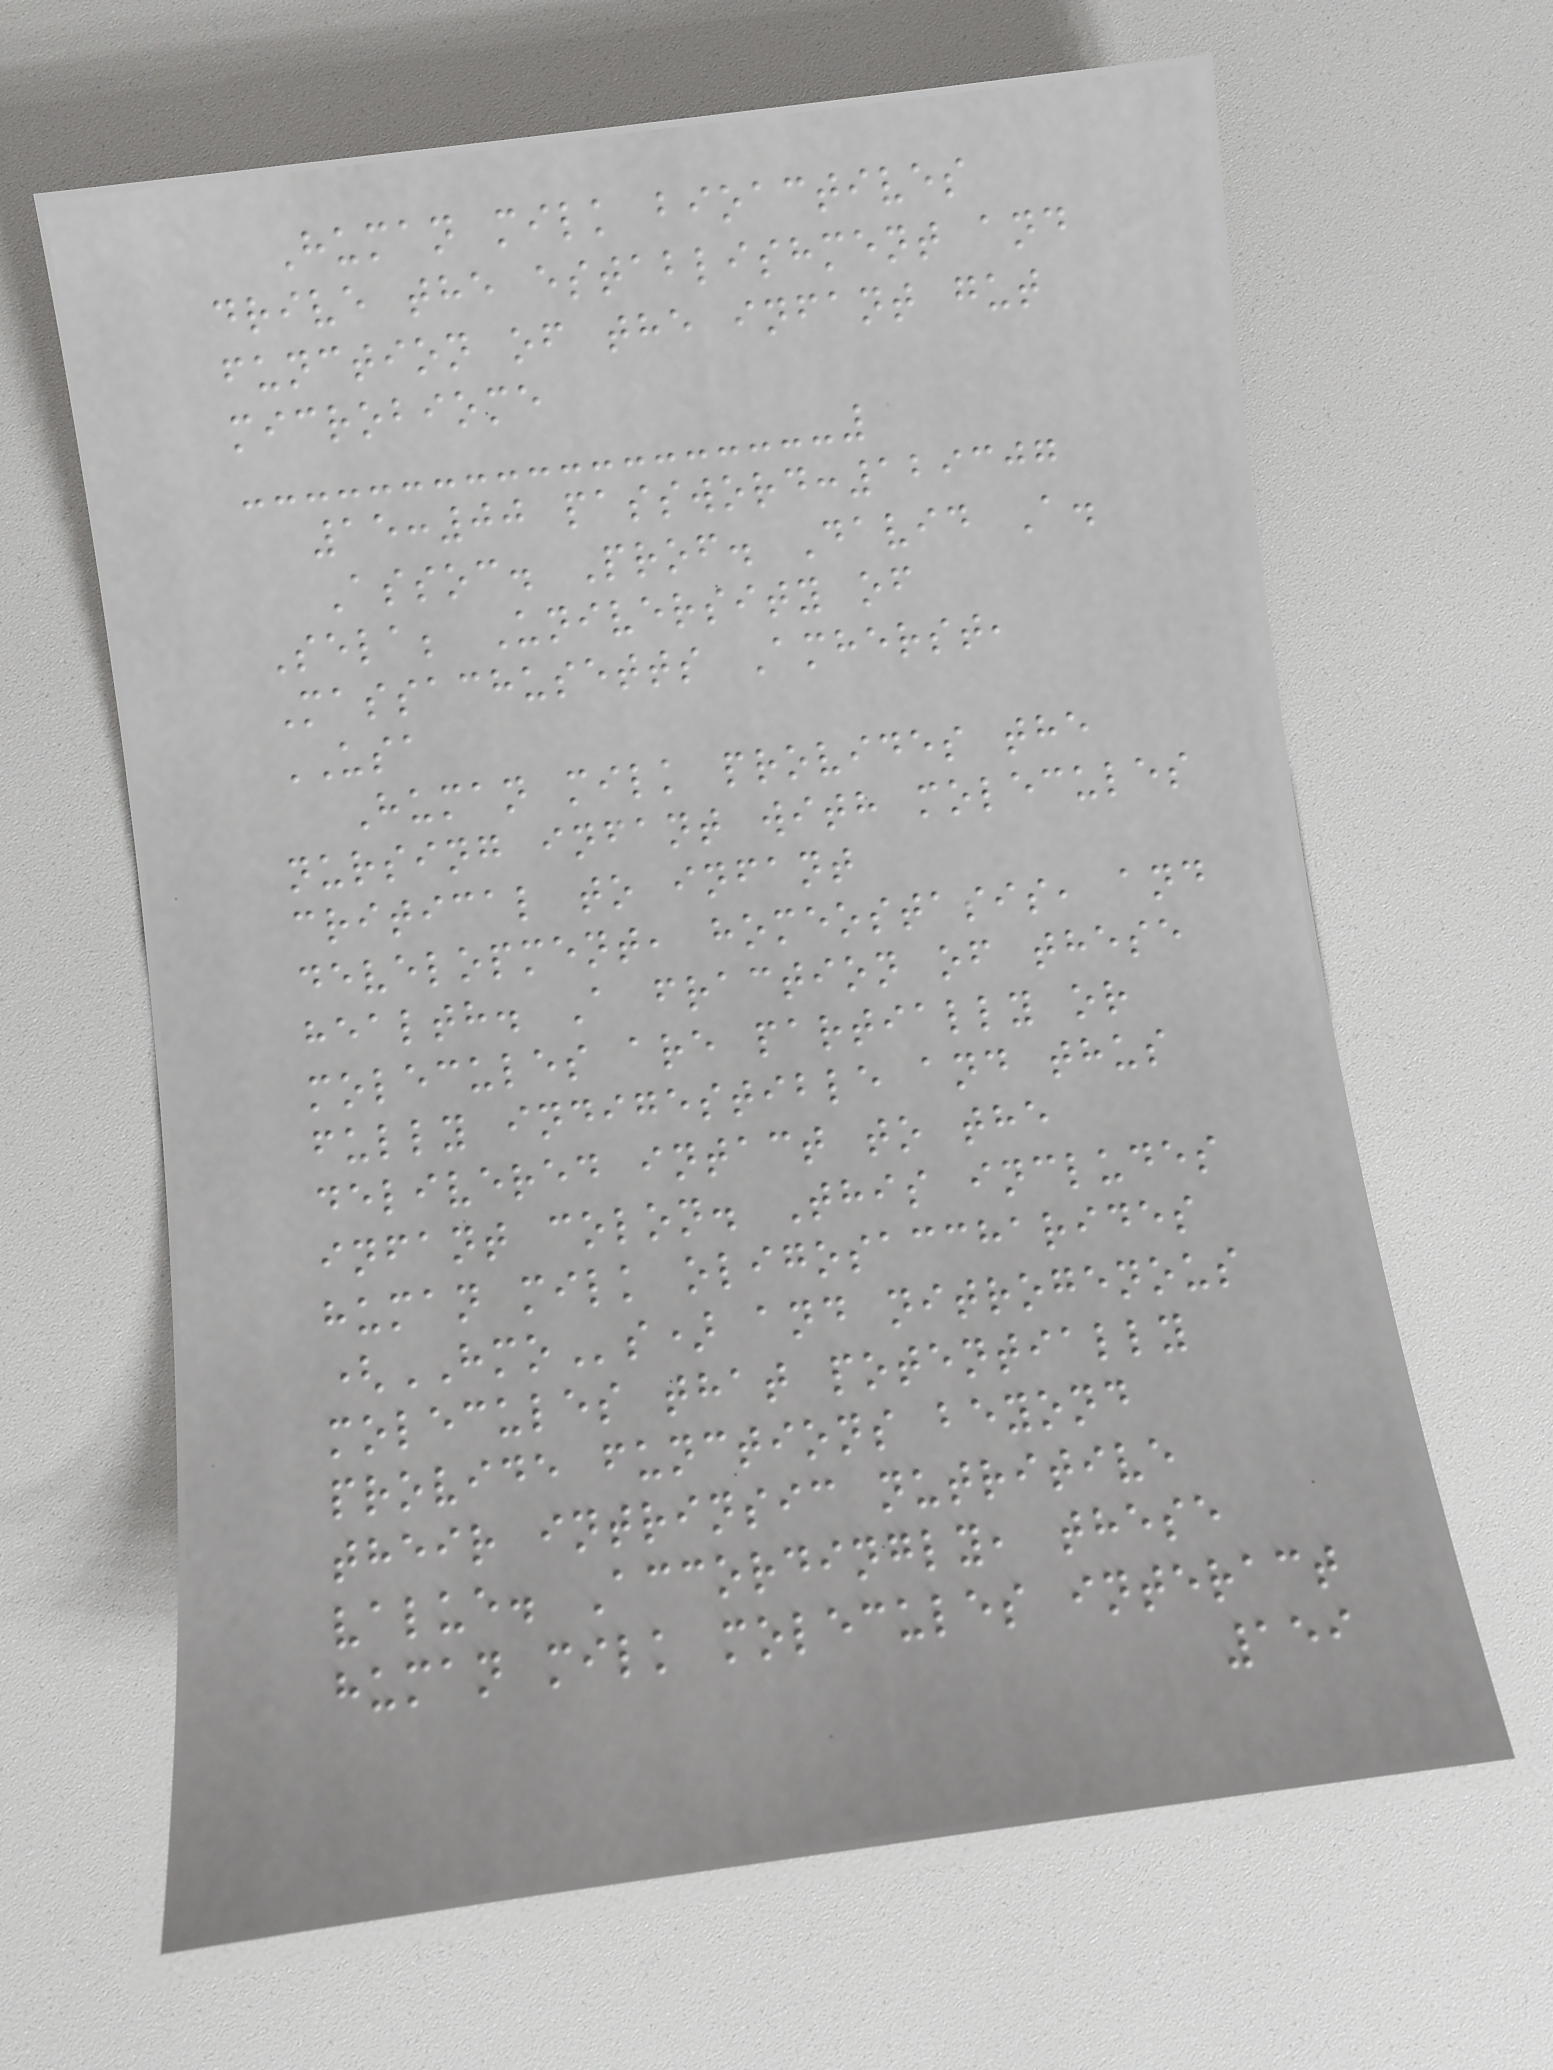Human milk bioactives
drive the establishment and
function of the infant gut
microbiome
15:00 password:129307
Assoc. Prof. David A.
Sela; University of
Massachusetts Amherst,
USA
Human milk provides the
nursing infant with molecules
critical to infant
development, homeostasis, and
health. A fraction of these
molecules are partially or
fully indigestible and thus
delivered intact to the
infant colon. This includes
human milk oligosaccharides
(HMOs) and nitrogenous
molecules that potentially
provide functions beyond
their intrinsic nutritive
value. Accordingly, these
human milk molecules interact
159
